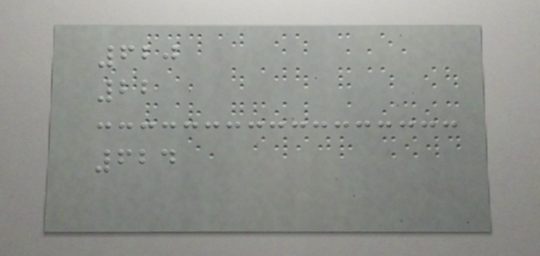620
22
624
